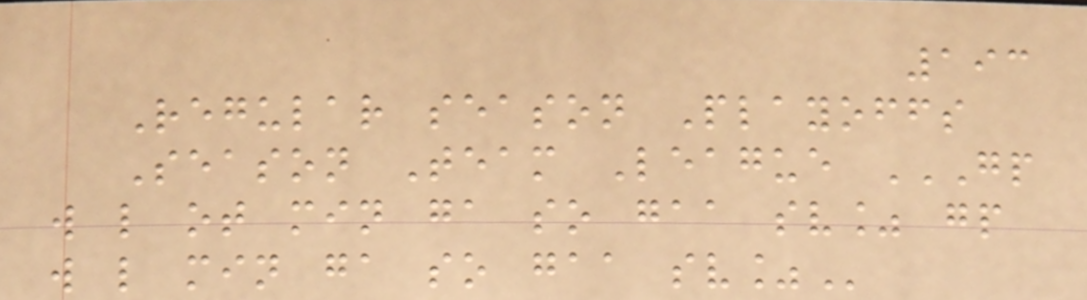193
Regular season Playoffs
Season Team League GP
W L OT MIN GA SO GAA SV% GP
W L MIN GA SO GAA SV%
